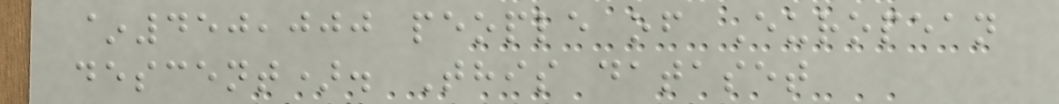~450,000 people of European
descent). This dataset
